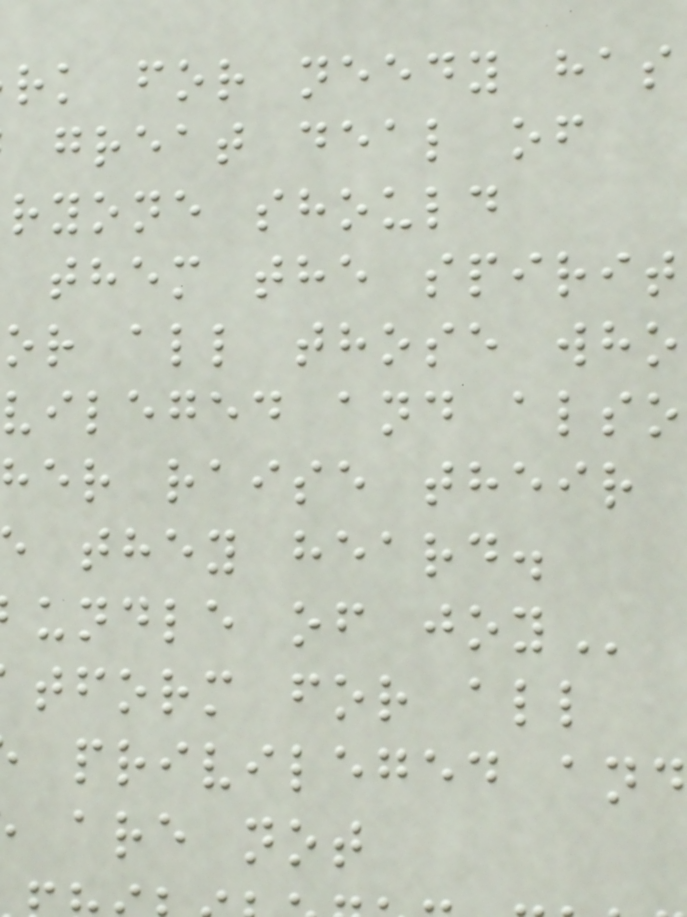rk for needy has
great deal of
ryone should
them the spirit
or all those who
vileged and also
her raise their
they heard.
undle of
tform for all
privileged and
are not
